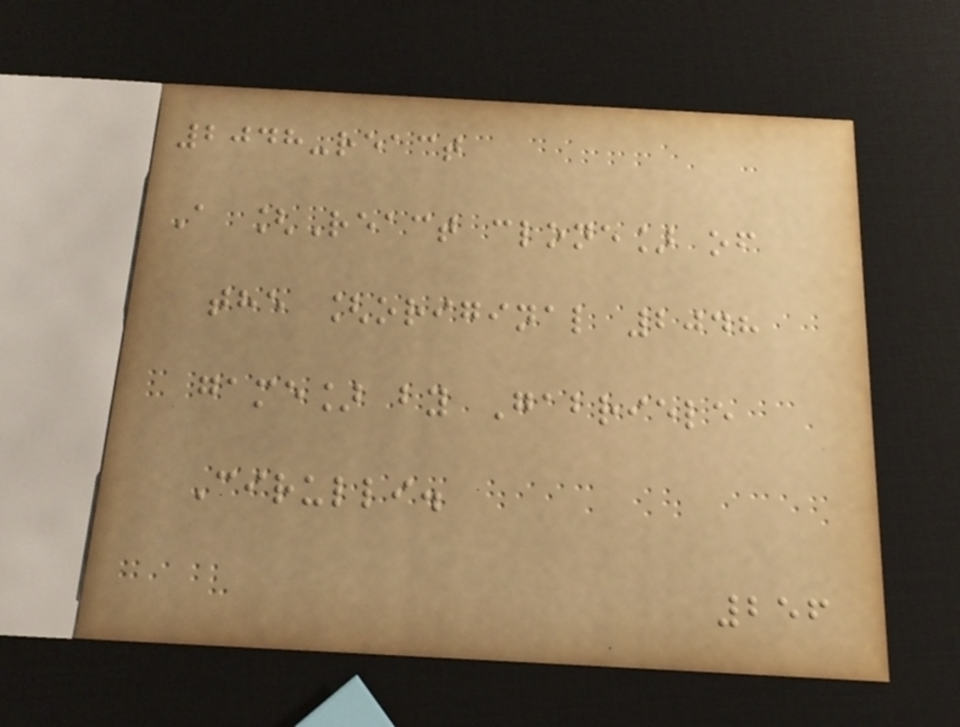2048-react
A [React clone] of
the [original 2048
game] by Gabriele
Cirulli.
256
